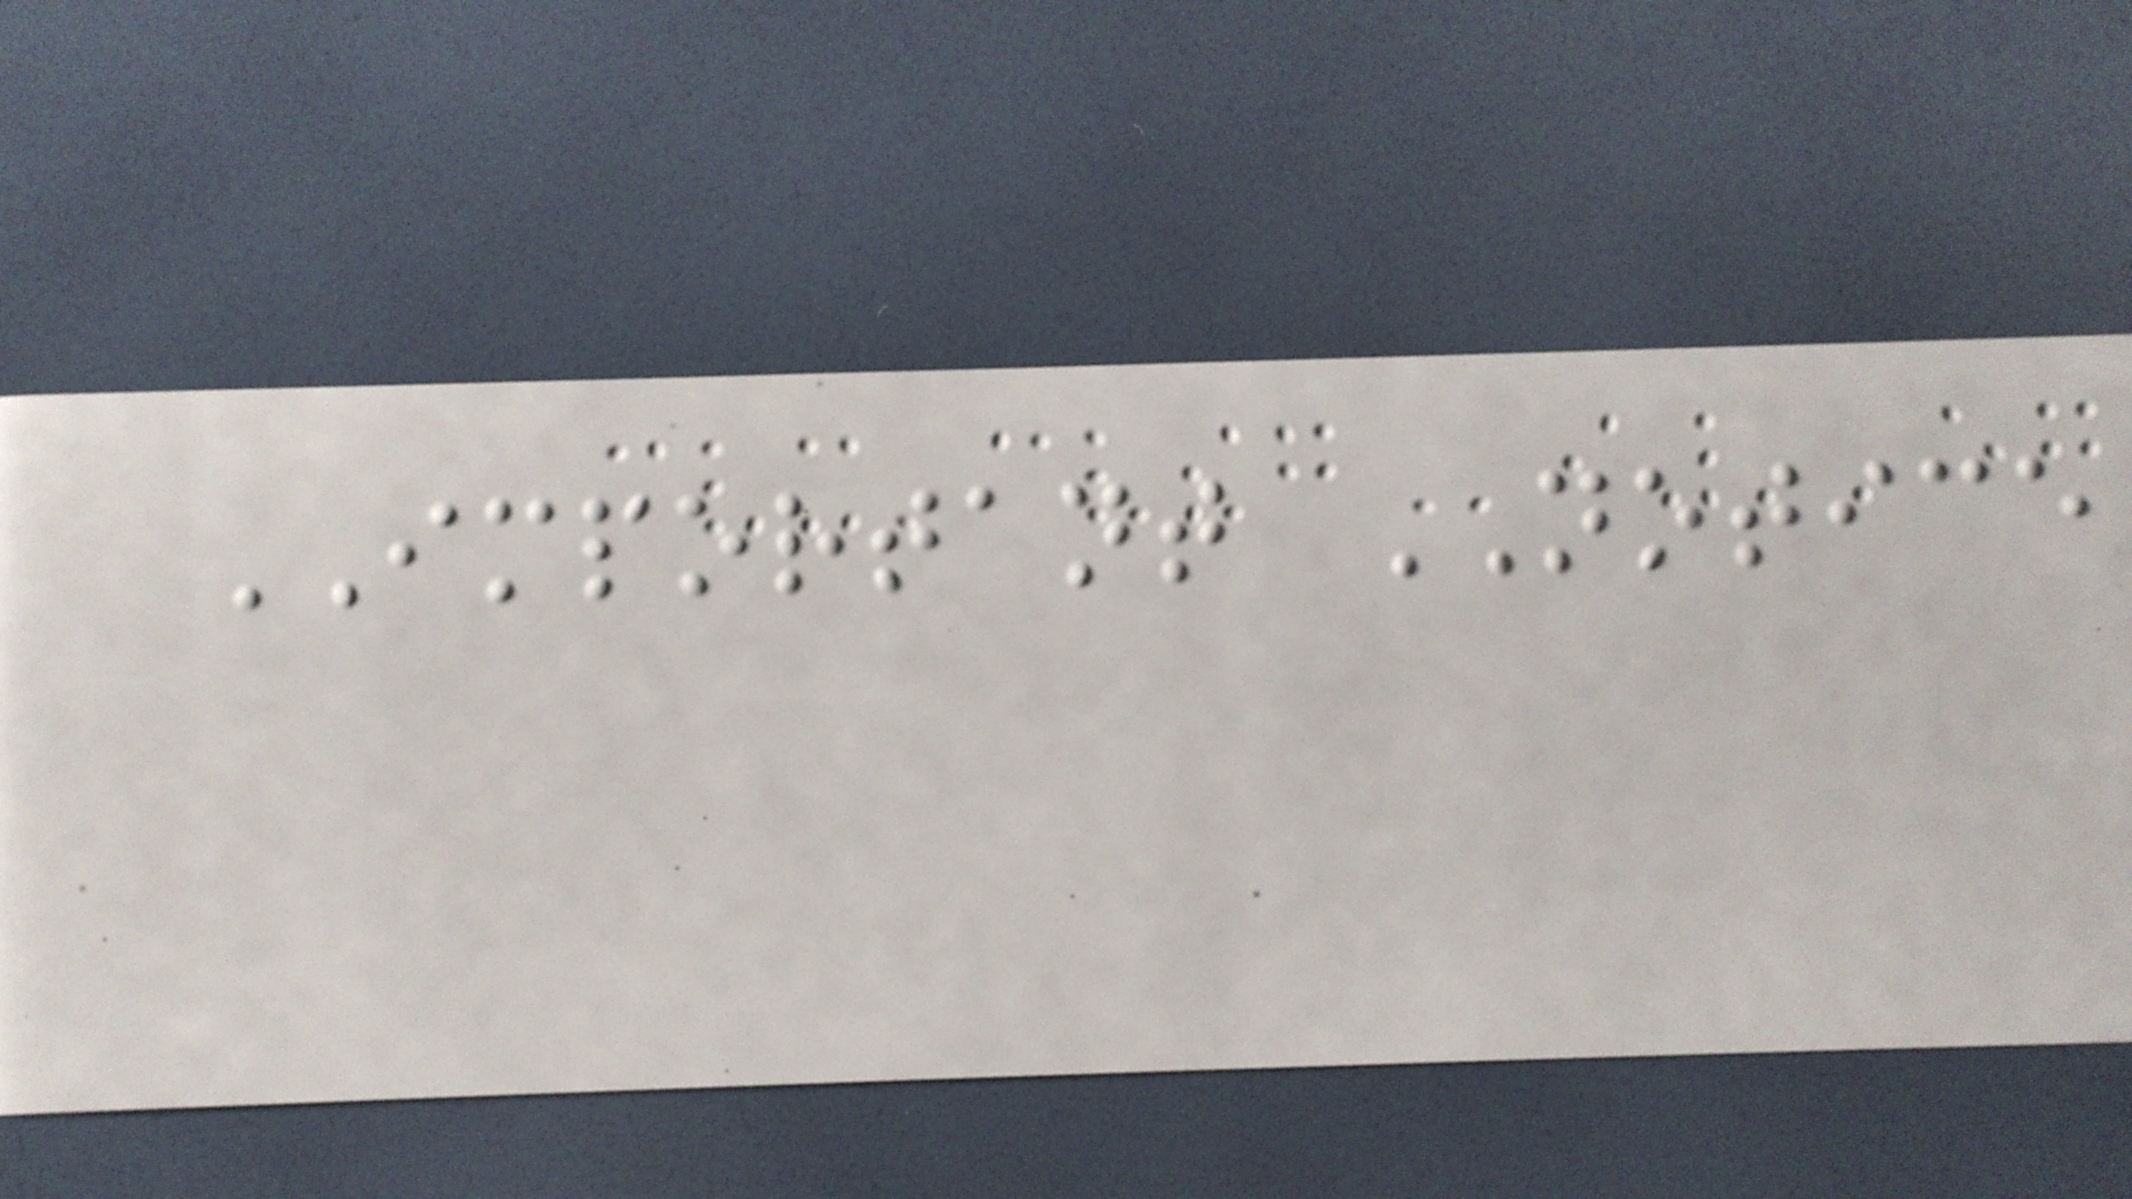IMPORTANT NOTICE
